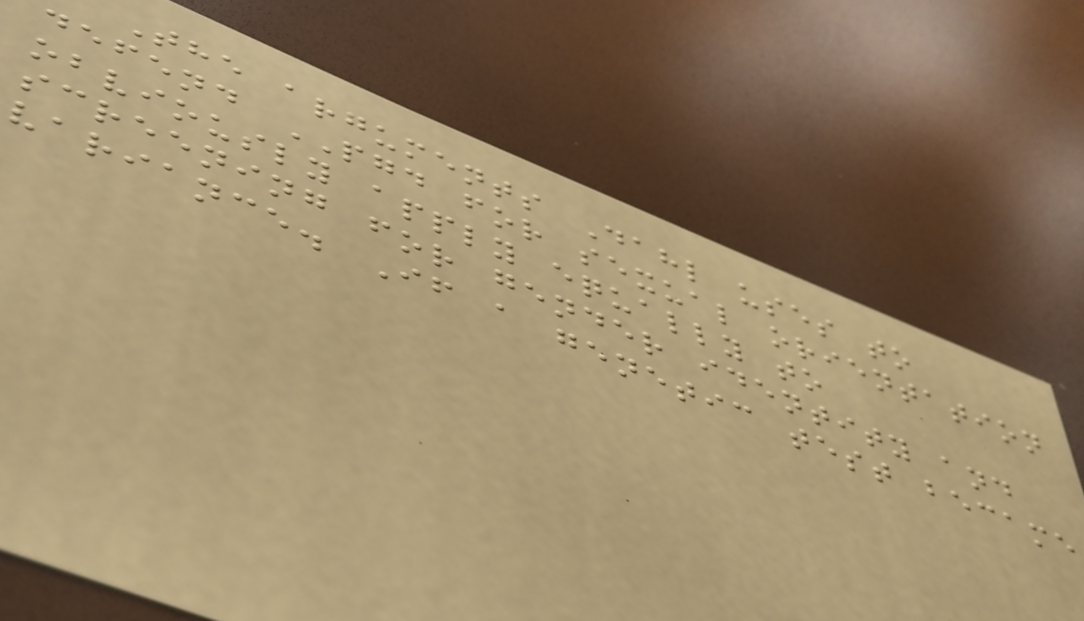The arguments Dahl uses to
defend PGD for sexual orientation
obviously apply equally to
screening for gender identity and
variance. If a genetic test became
